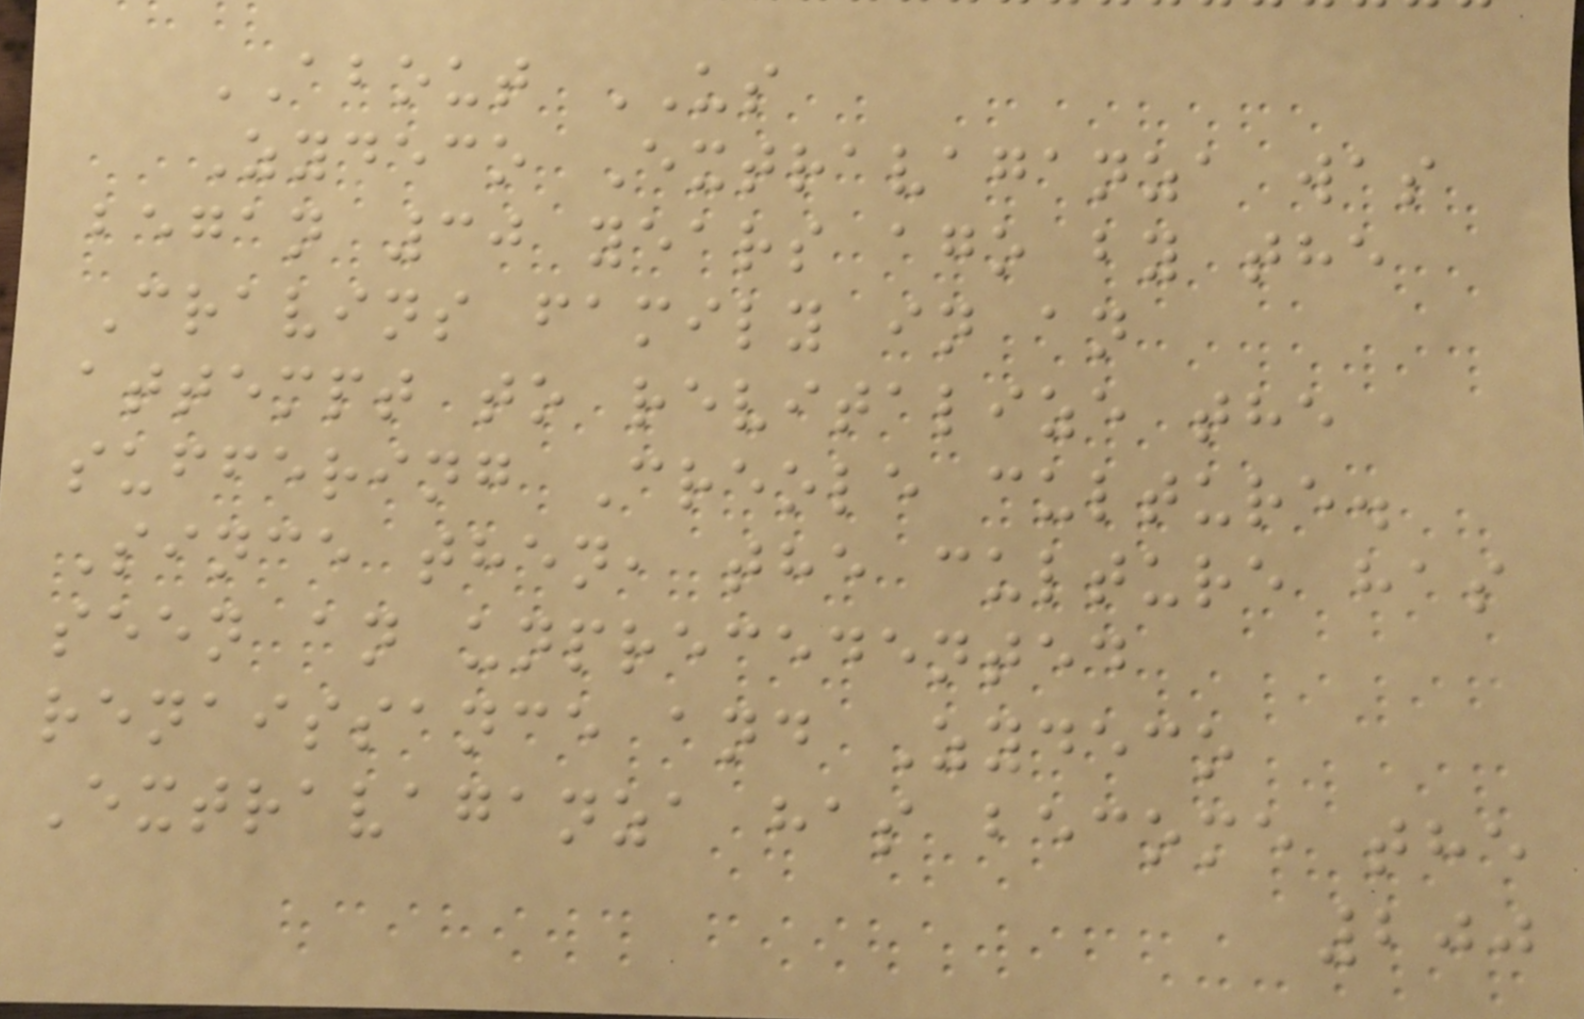ABOUT US
Zydeco Extravaganza was
began 30 years ago by the
Cravins family in an
attempt to revitalize the
suffering Creole culture.
Since then, the culture has
seen an unprecedented
renaissance and Zydeco
Extravaganza has become the
200
